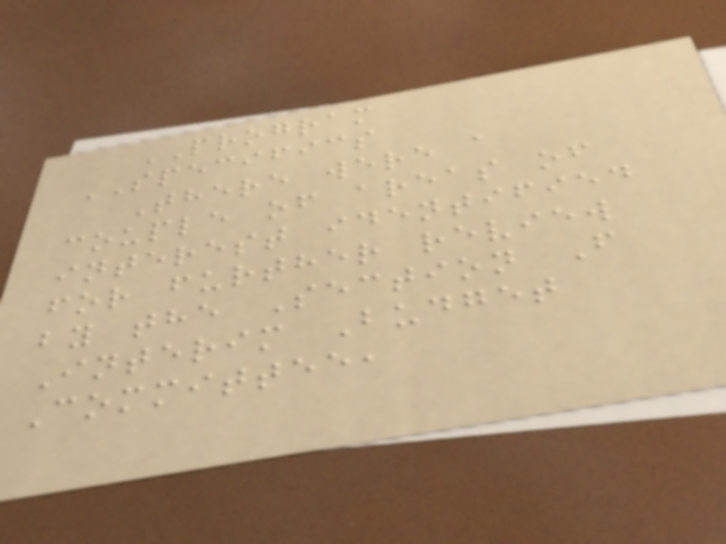PROGRAM
SPECIFICS
There were a
couple of areas of
interest identified
for further review
by the Section F
Interim Budget
Committee,
